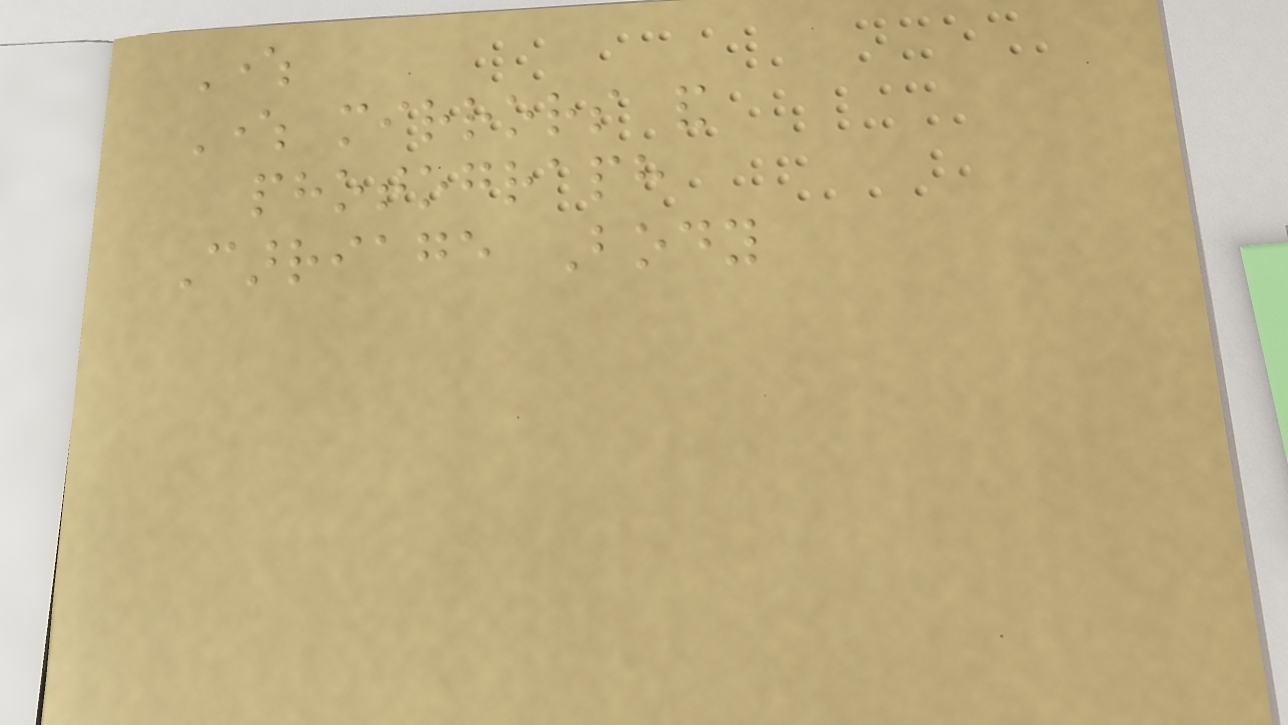Where
Where mirrors and
photograph
Carriage Body
